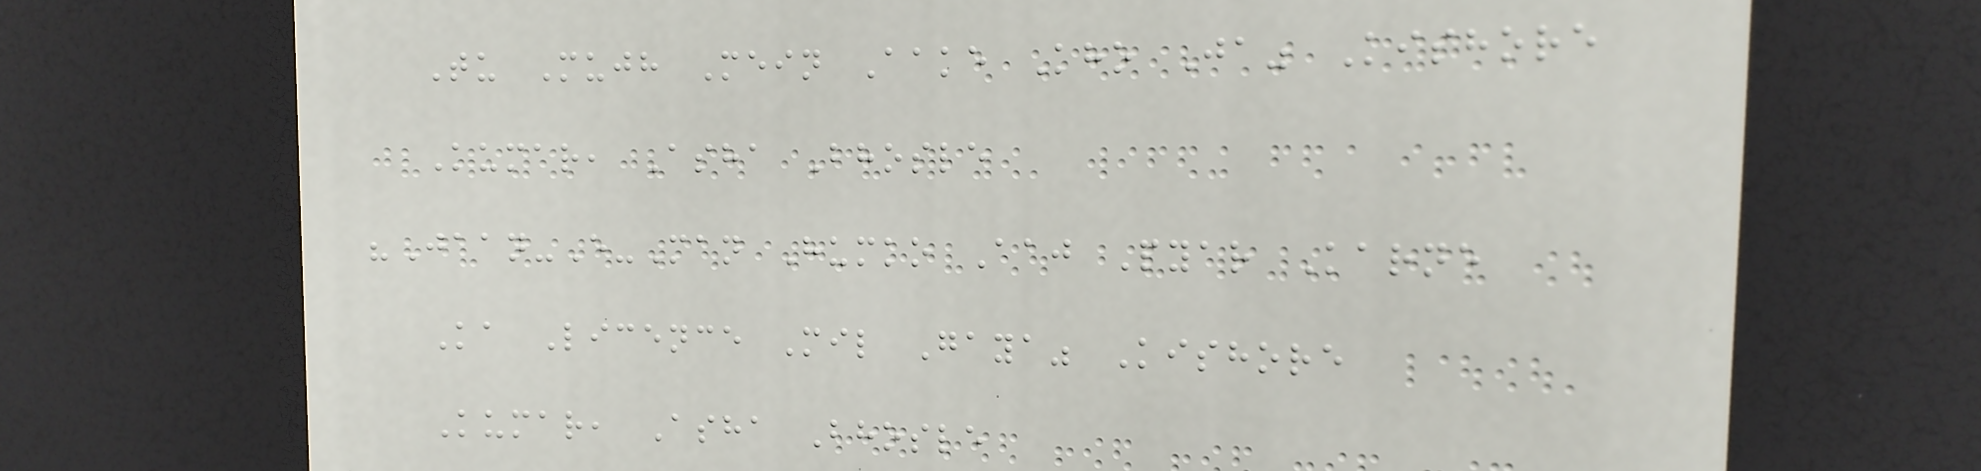Tu Mujh Mein Aake Kho Ja" Kishore
Kumar, Asha Bhosle
"Jaan-E-Man Humko Aaj Pyar Karne
Ka Licence Mil Gaya" Kishore
Kumar, Asha Bhosle
